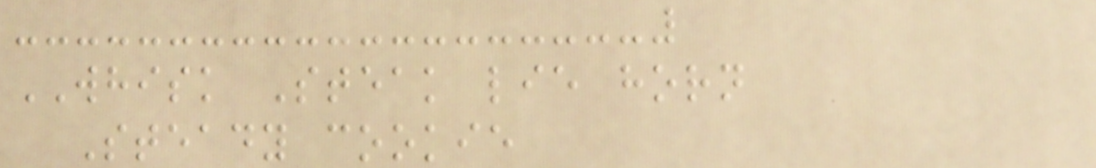WHISK Steak lie horn
Steady cookie
